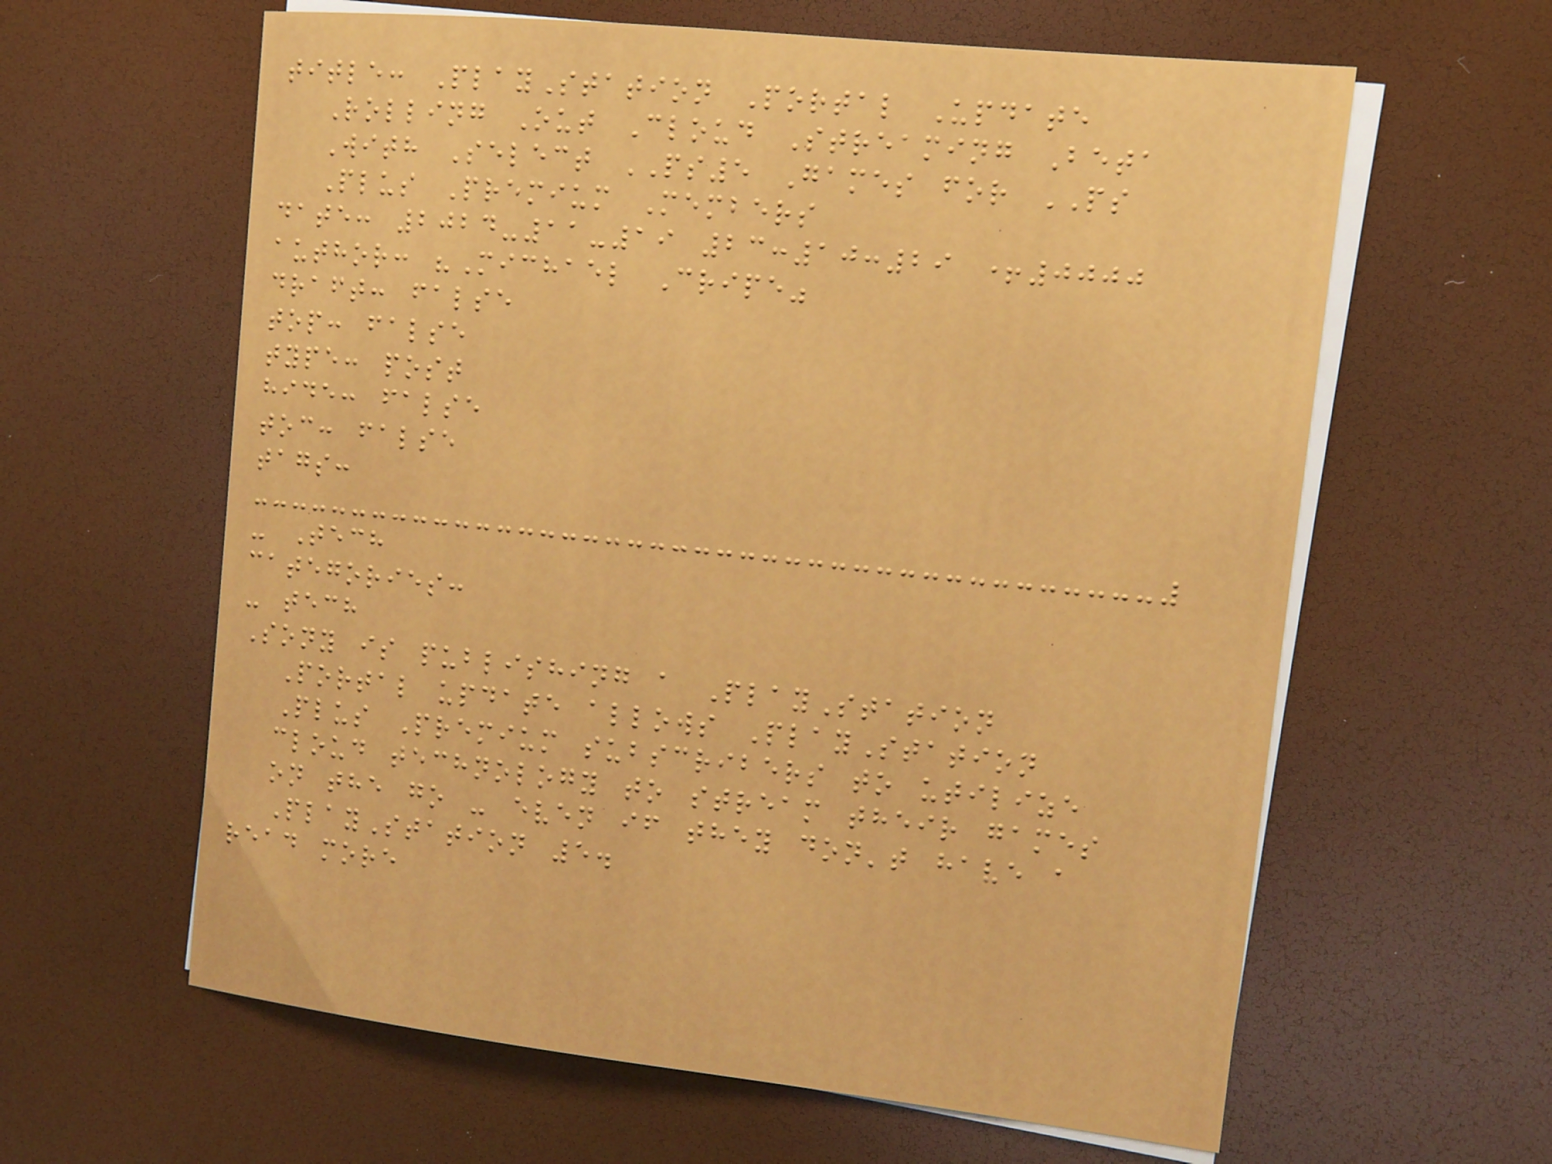title: PlayStation Portal Update
Rolling Out Cloud Streaming Beta
With Select PS5 Games for PS
Plus Premium Members
date: 2024-11-19 23:10:29 +0000
author: "Michael Cripe"
draft: false
top: false
type: post
hide: false
toc: false
tags:
- Tech
categories:
- tech
Sony is publishing a PlayStation
Portal update allows PlayStation
Plus Premium subscribers to utilize
cloud technology to stream their games
on the go - even if they don't have a
PlayStation 5.
read more
